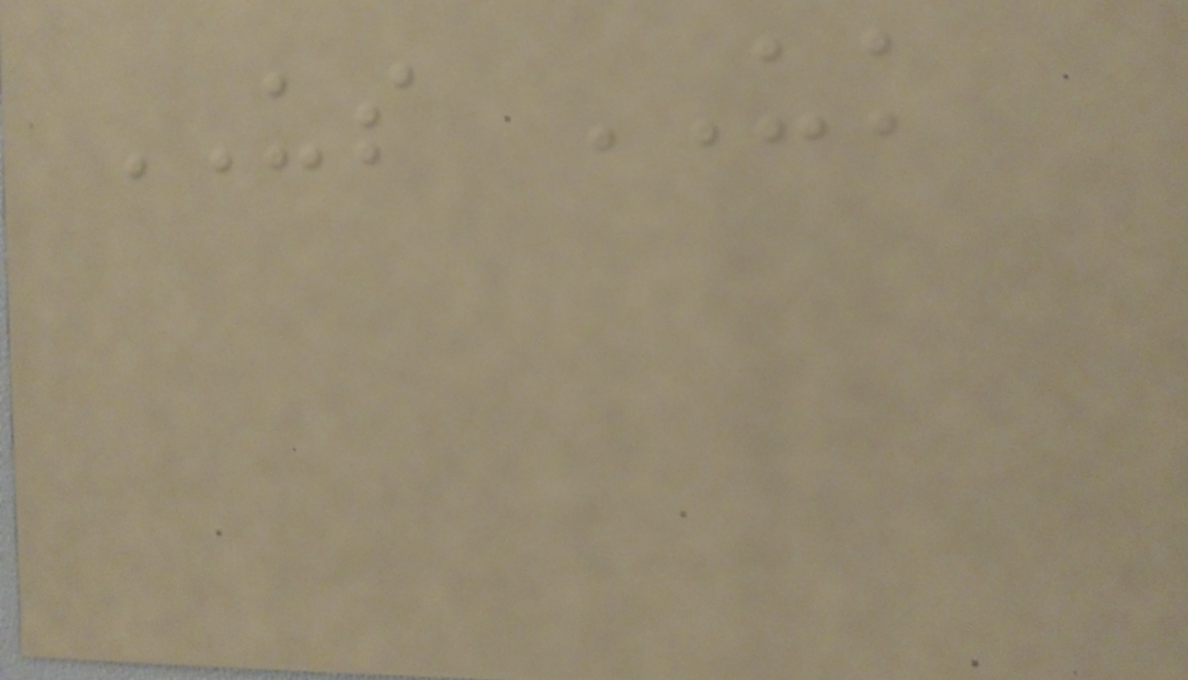US UK
